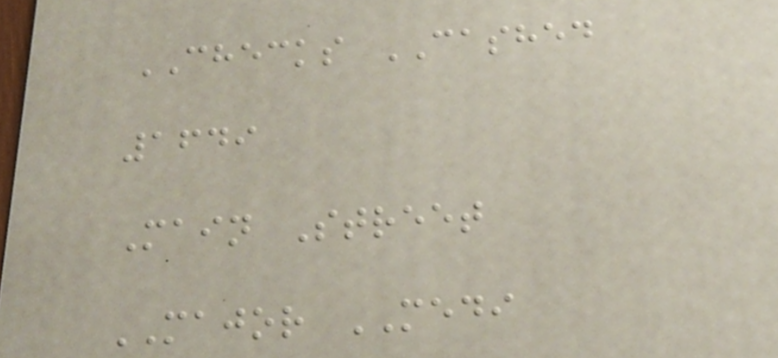CHECKS CASHED
1649
Main Street
MAJOR MEDI
